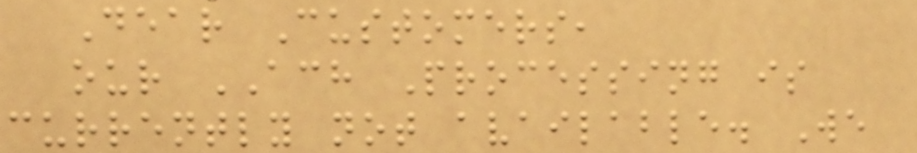Dear Customers,
our ACH Processing is
currently not available. We
